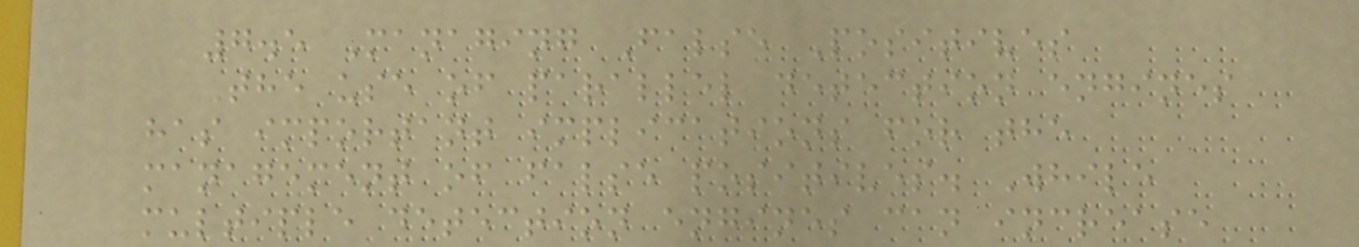7.5 Managing False Positives
The use of parallel detection engines
has important implications for the
management of false positives. While
multiple detection engines can increase
